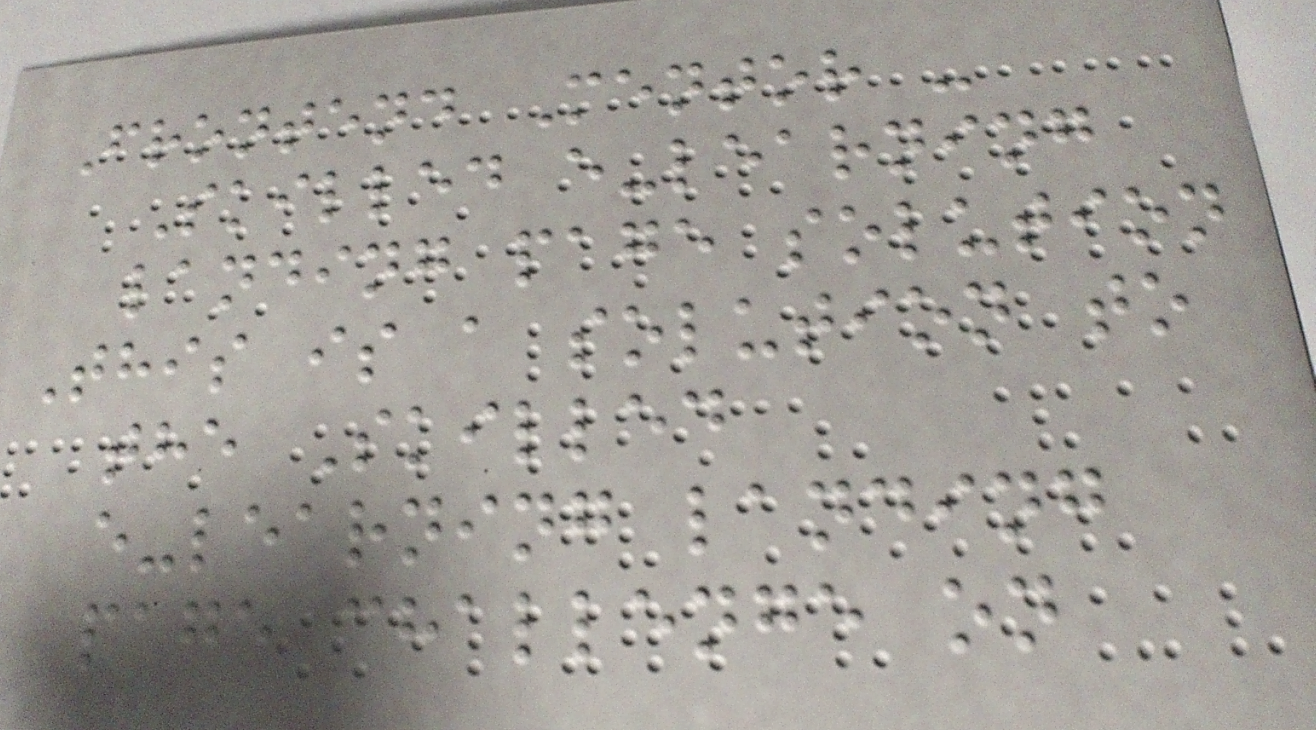Frontend Mentor -
Skilled e-learning
landing page solution
This is a solution to
the Skilled
e-learning landing
page challenge on
